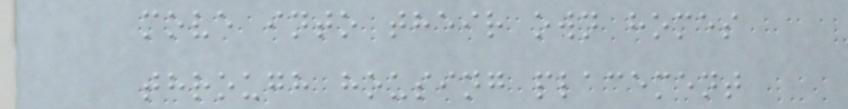move into their own homes
through housing placement
